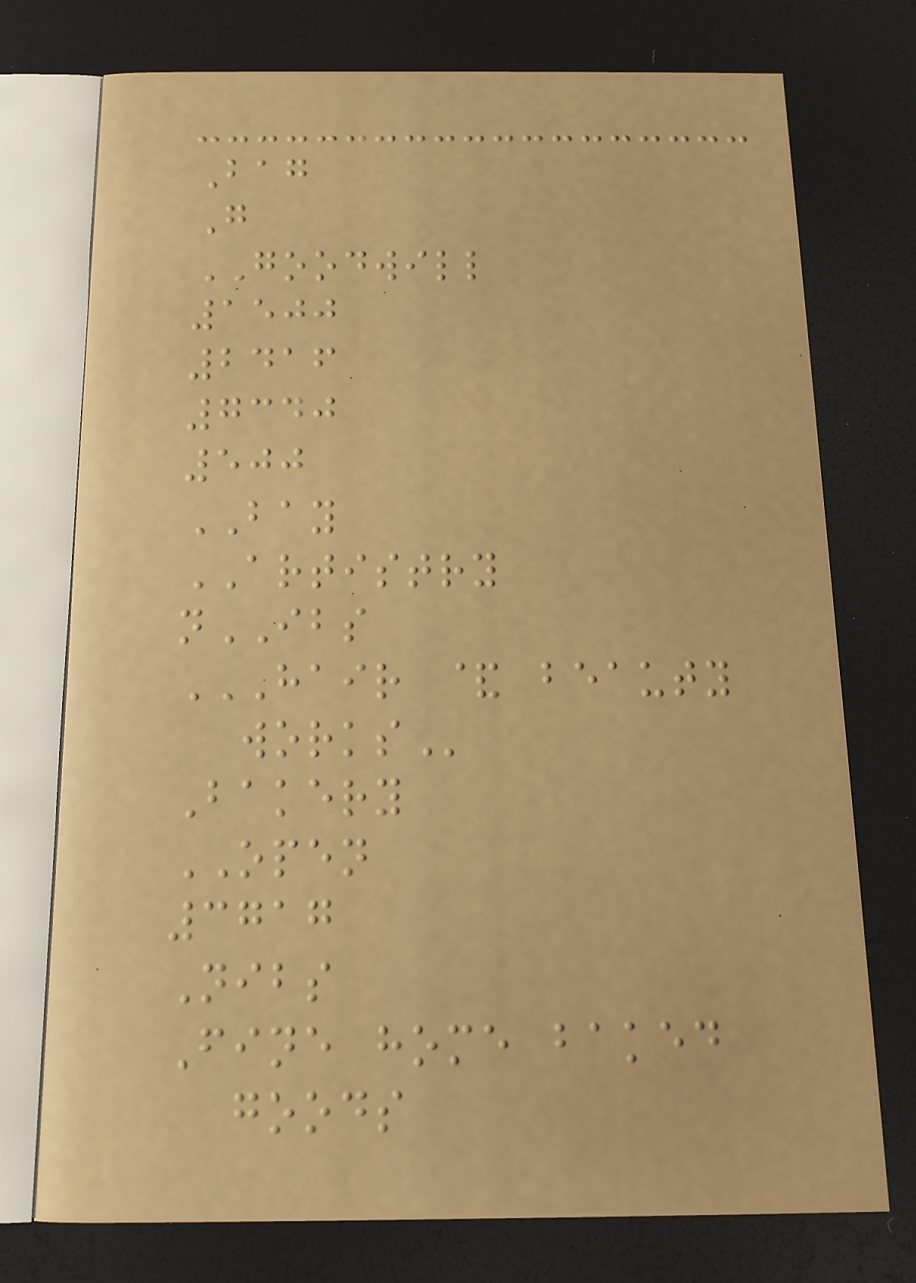Bag
G
GOODWILL
1500
2416
7340
500
BAY
ARTISTRY
nIBS
HAIR & BEAUTY
WORKS
Bakery
OPEN
3717
Nibs
Fine home baked
goods
